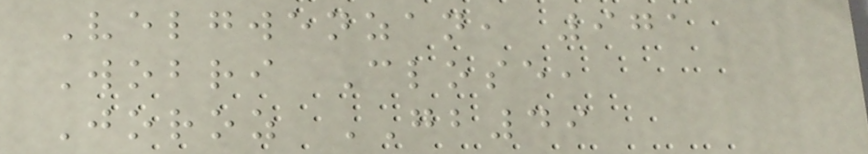Velgwenzan, 971
Wobri Close,
Joroz GB49
